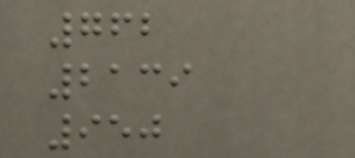762
2139
950
